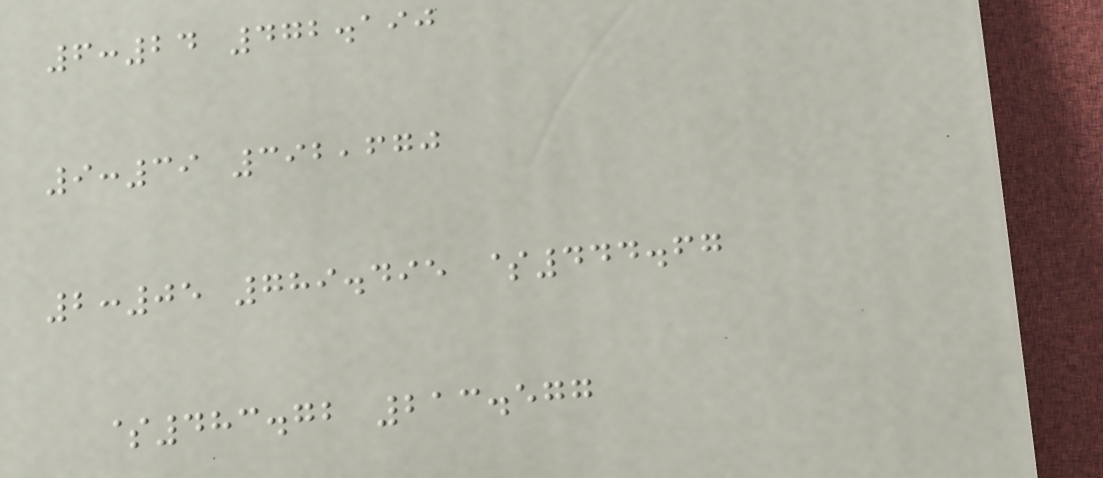6:24 472.190
9:39 392,670
2:05 789.495 $444.67
$483.72 213.577
